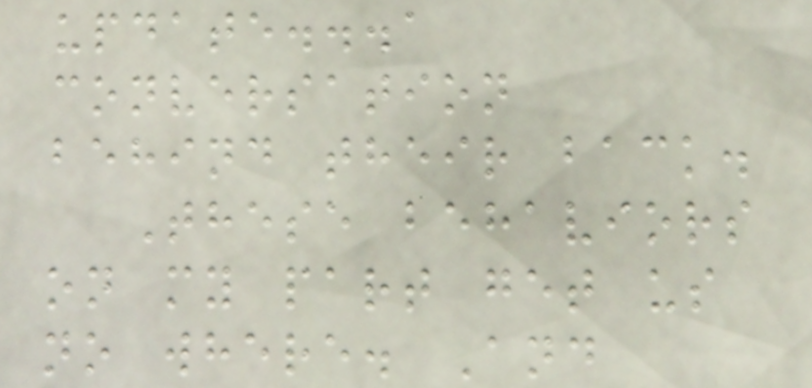update...a
conversation
behind their back.
These behaviors
on my part get us
no where. And
